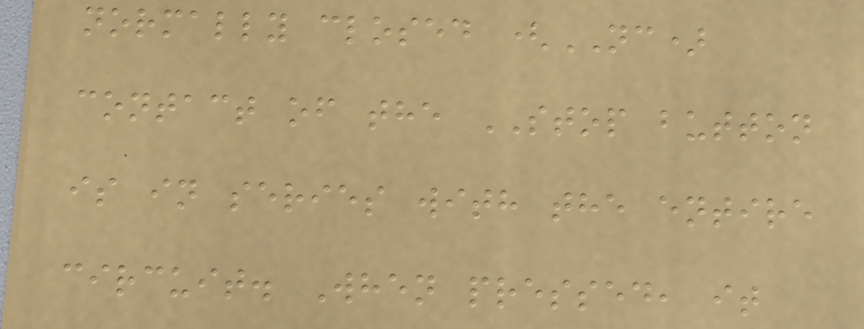normally closed (NC)
contact of the STOP button
is in series with the entire
circuit. When pressed, it
